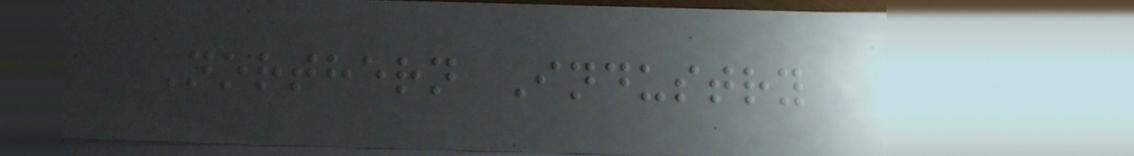Northern Industry
